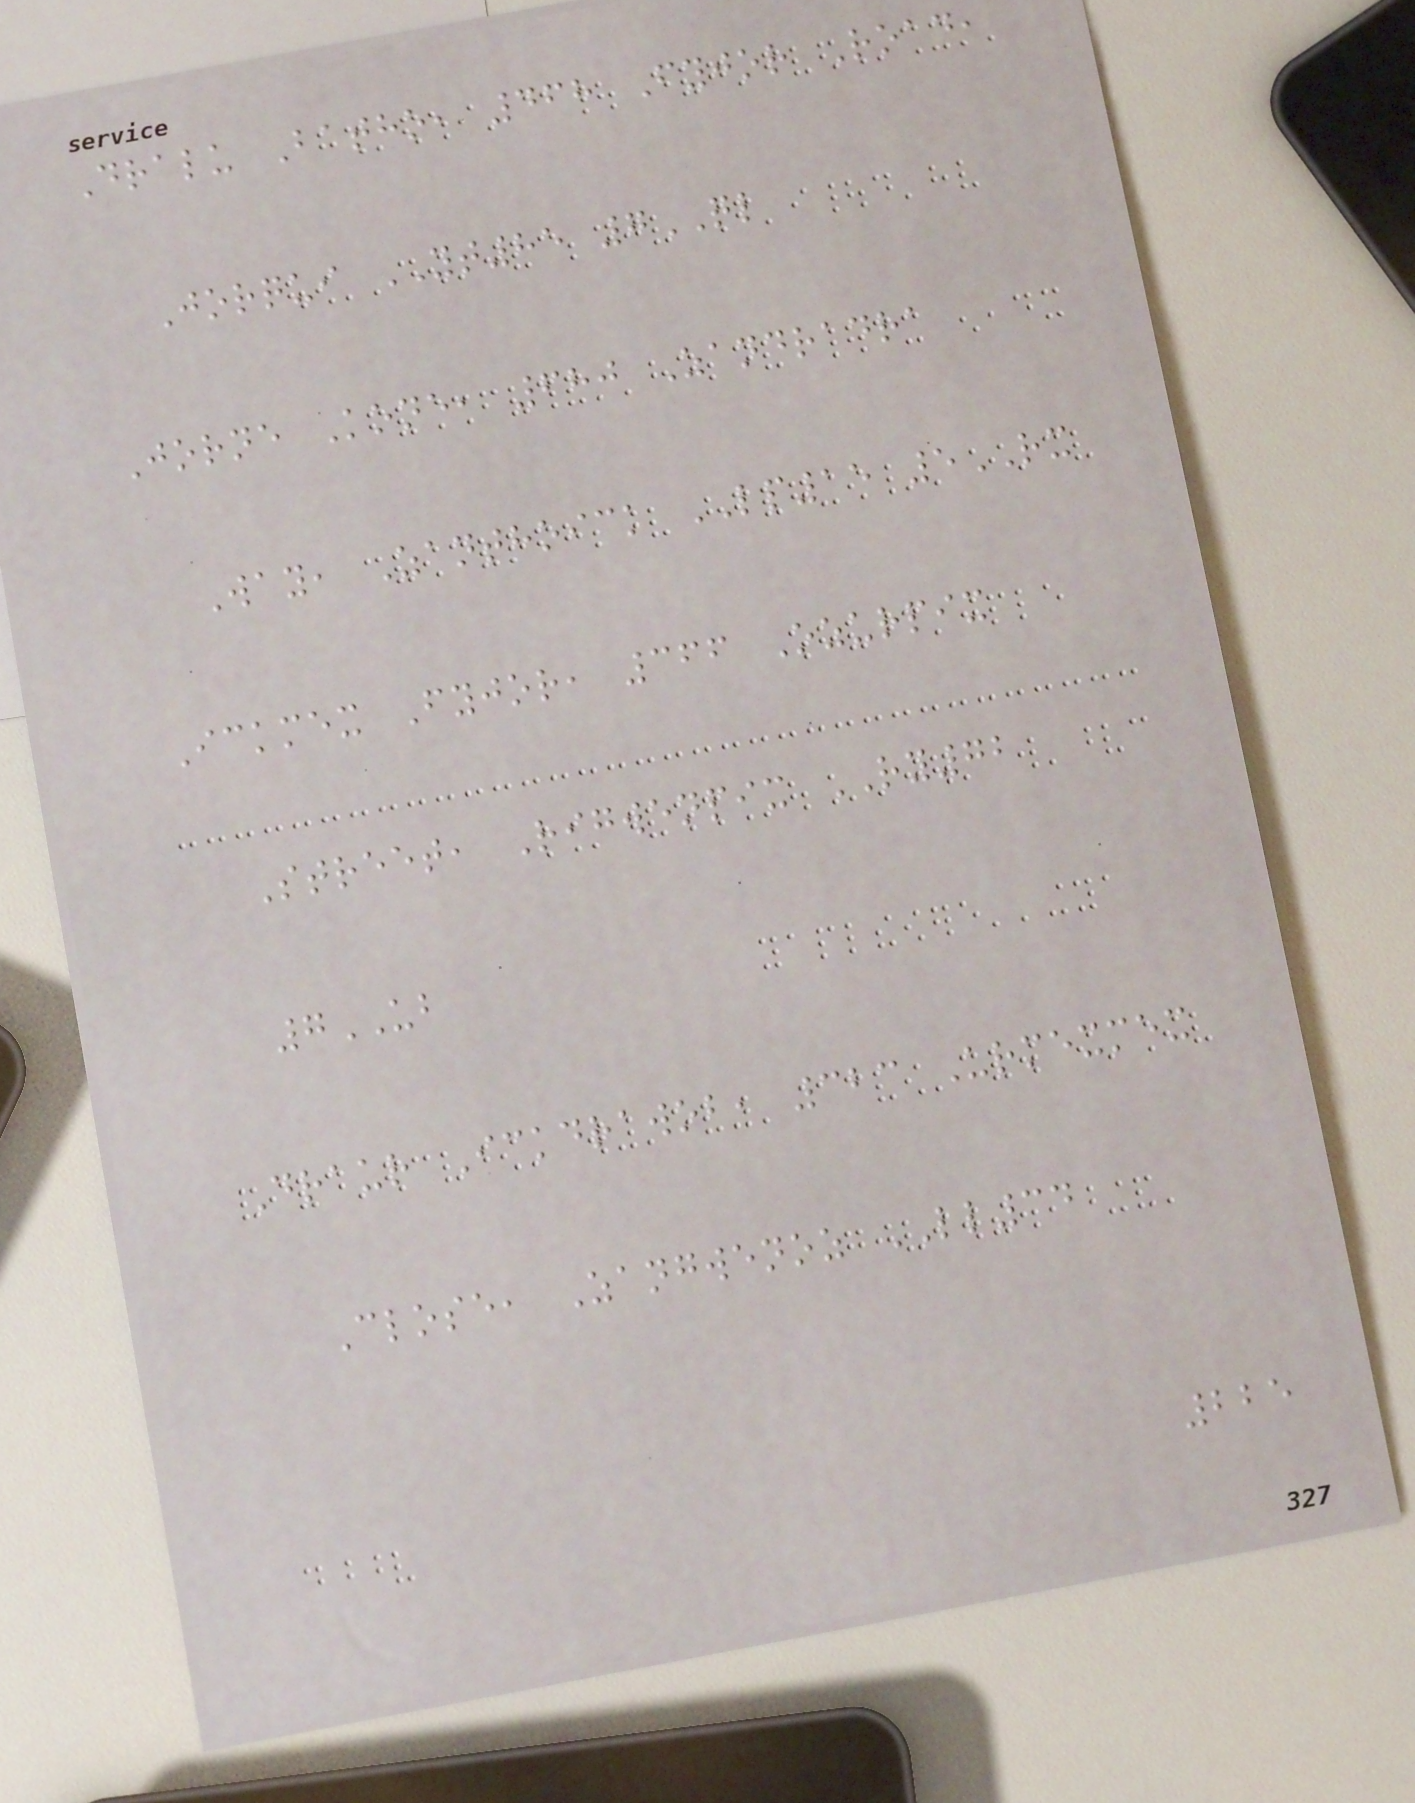Dralu Batho, 468 Fyjor Road,
Jorqui YT85 7QL
Jorne Kone, 680 Zandradra
Way, Zanthoick LP15 5RX
Ickmex Fyjor, 366 Ozurpix
Street, Rigwenpix RY72
7UB
Draur Ickdrawob, 323 Urmexmex
Close, Zangwenoz LL34
225
